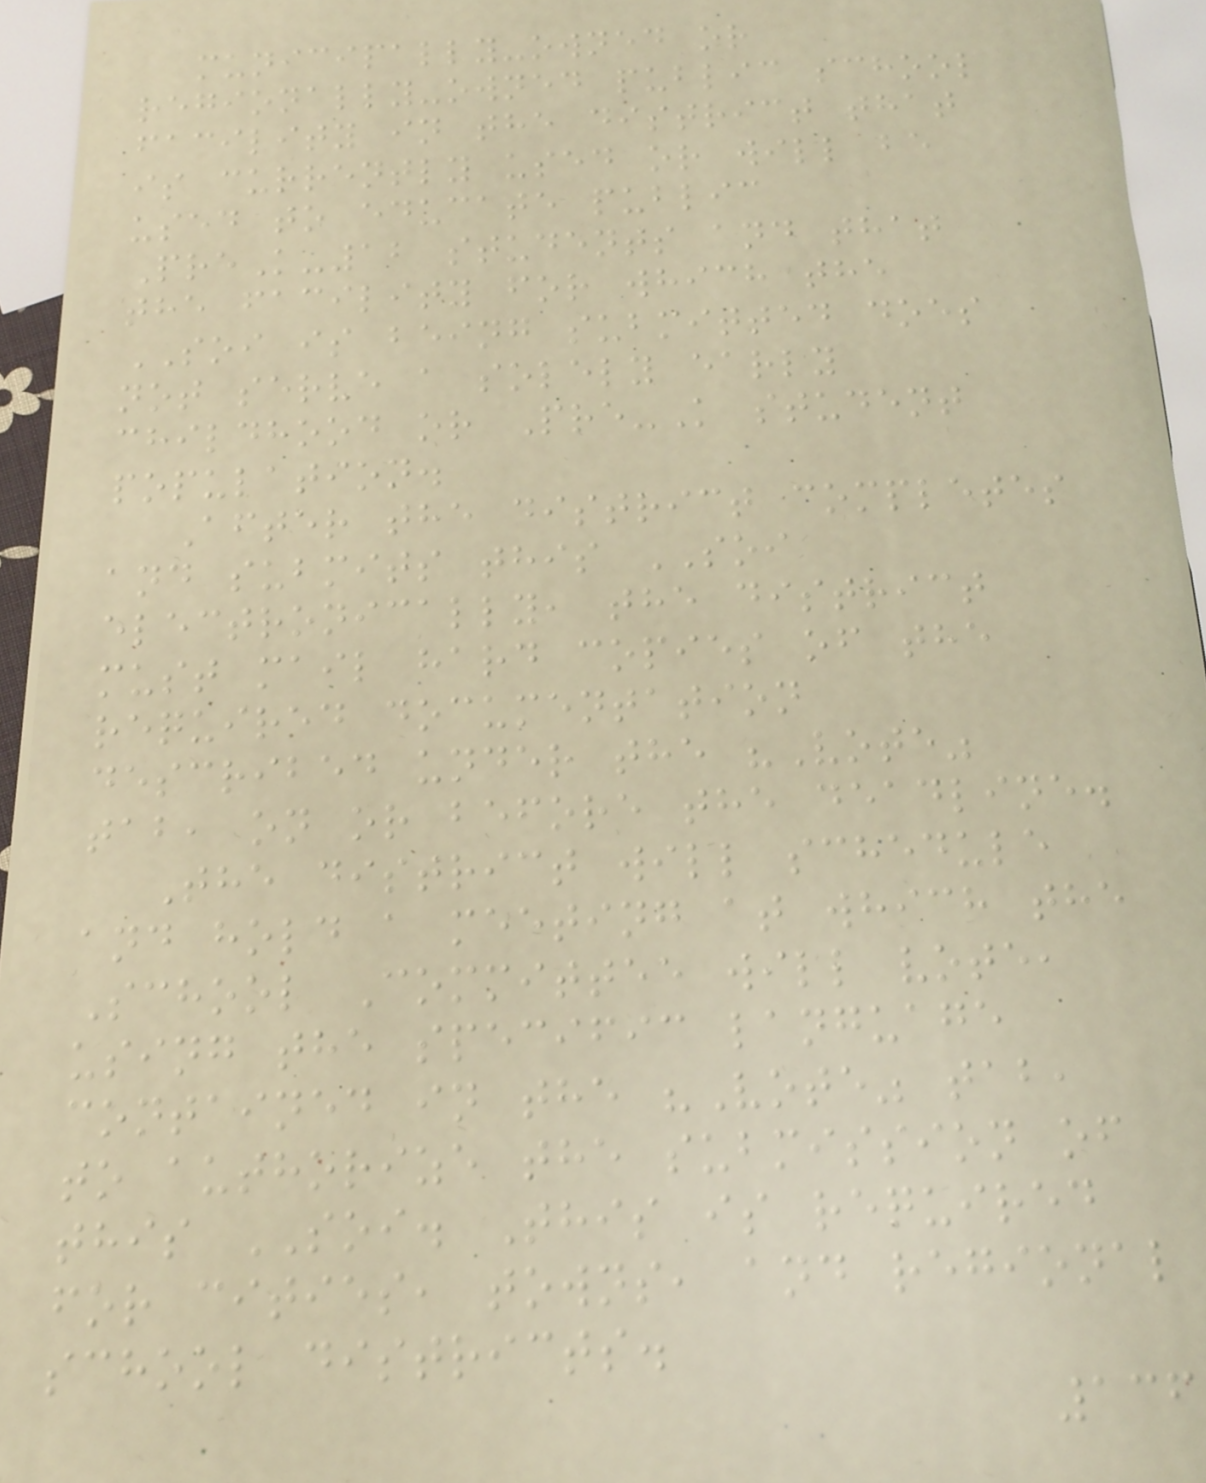municipally-owned or
regionally-owned public school
facility in the district that
is currently used or will be
used to educate public
PreK-12 students and that
the facility for which the
SOI is being submitted does
not serve a solely early
childhood or Pre-K student
population.
After the district completes
and submits this SOI
electronically, the district
must mail hard copies of the
required documentation
described under the "Vote"
tab, on or before the deadline.
The district will schedule
and hold a meeting at which the
School Committee will vote,
using the specific language
contained in the "Vote" tab,
to authorize the submission of
this SOI. This is required
for cities, towns, and regional
school districts.
136
